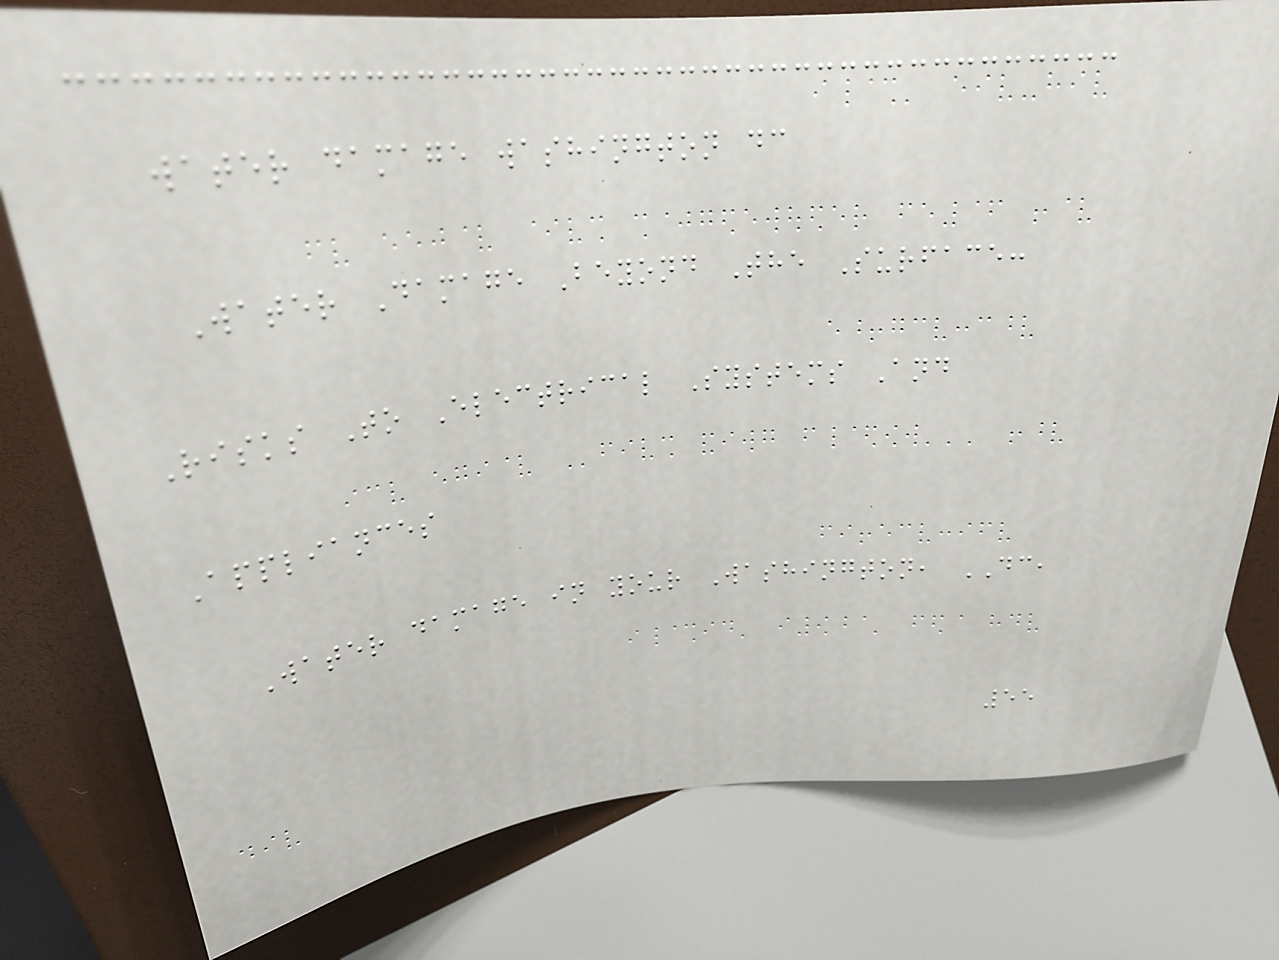water damage washington dc
Water Damage Beyond The Surface:
Risks To Electrical Systems And
Appliances
Water damage in your Washington, DC,
55
